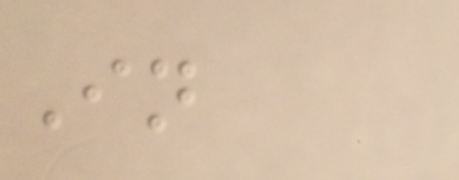In
